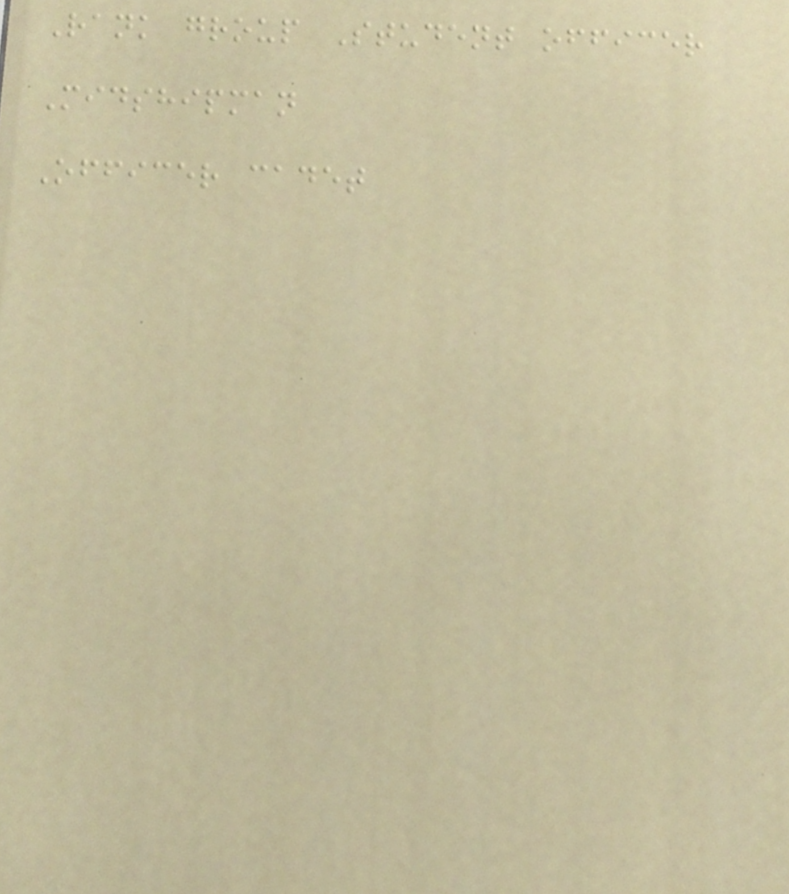Rank group Student officer
Midshipman
Officer cadet
